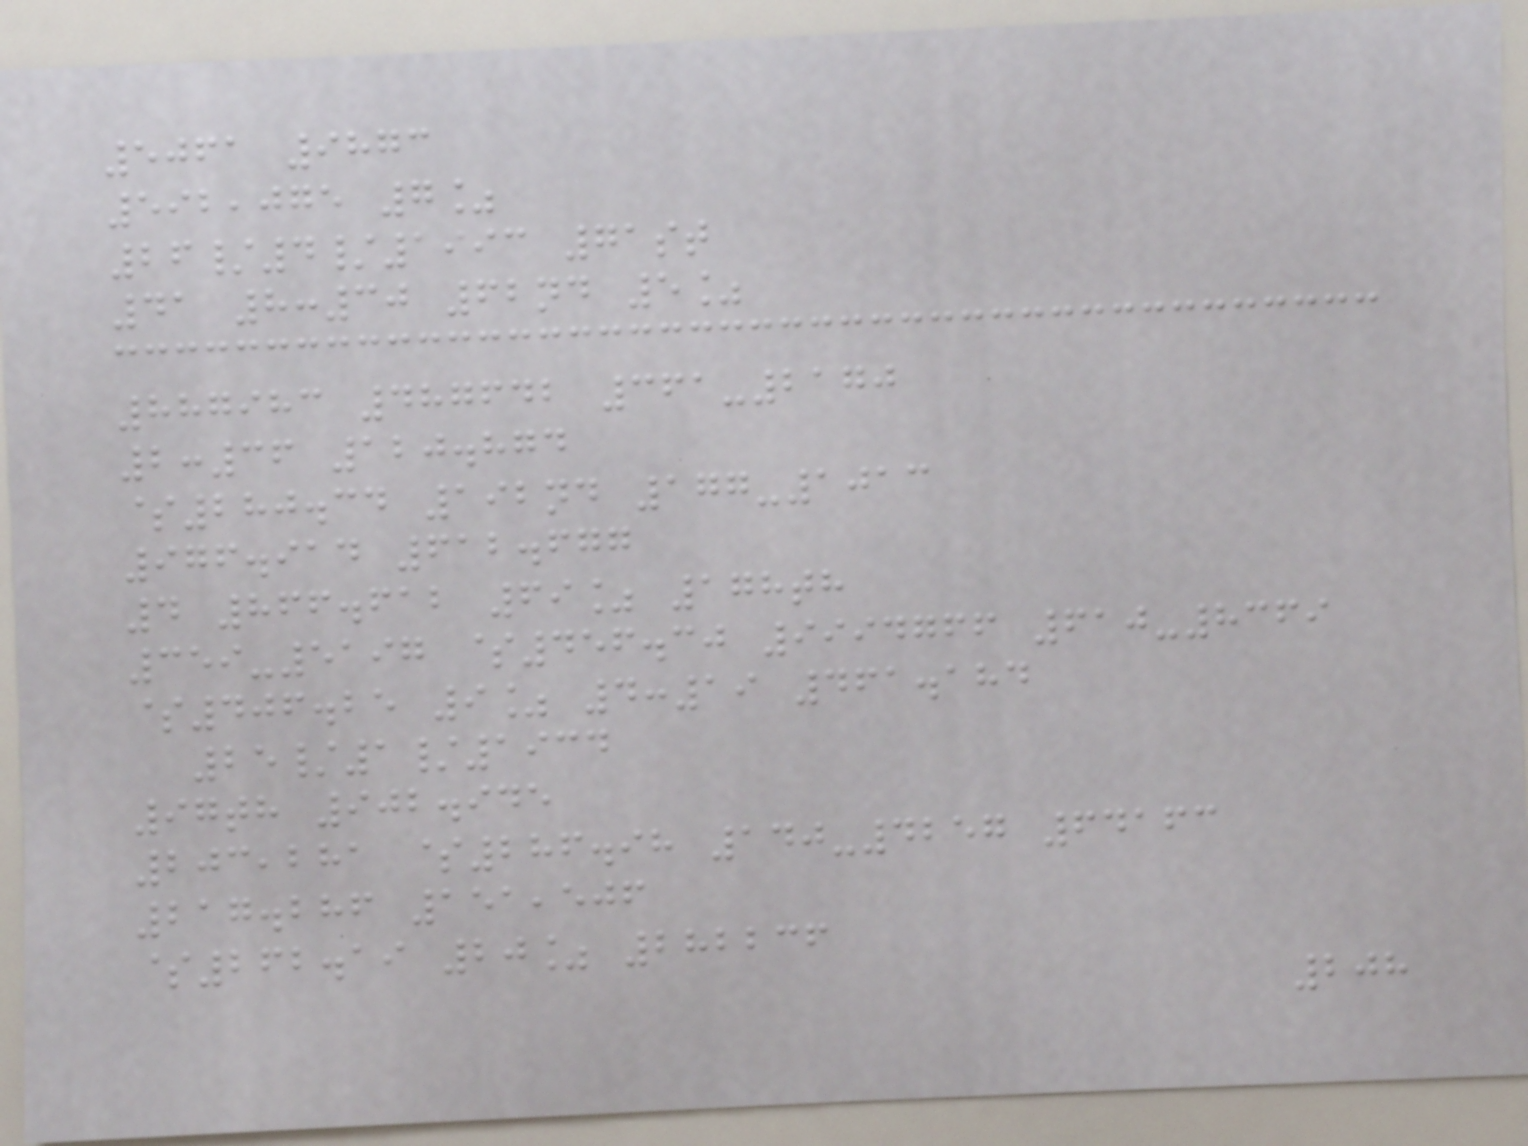5061 9873
592,075 7%
26/4/1993 71st
41 8:30 62nd 5%
887983 487642 361-2170
2:36 120.874
$280.34 192nd 177-1013
976.914 612.677
4 866.612 69% 178th
359-5197 $456.30 9994766 610-8369
$406.25 9% 4:19 461.184
25/1/1934
97th 902.945
203,281 $286.98 140-4257 64163
217.286 151,506
$262.19 20% 282236
208
